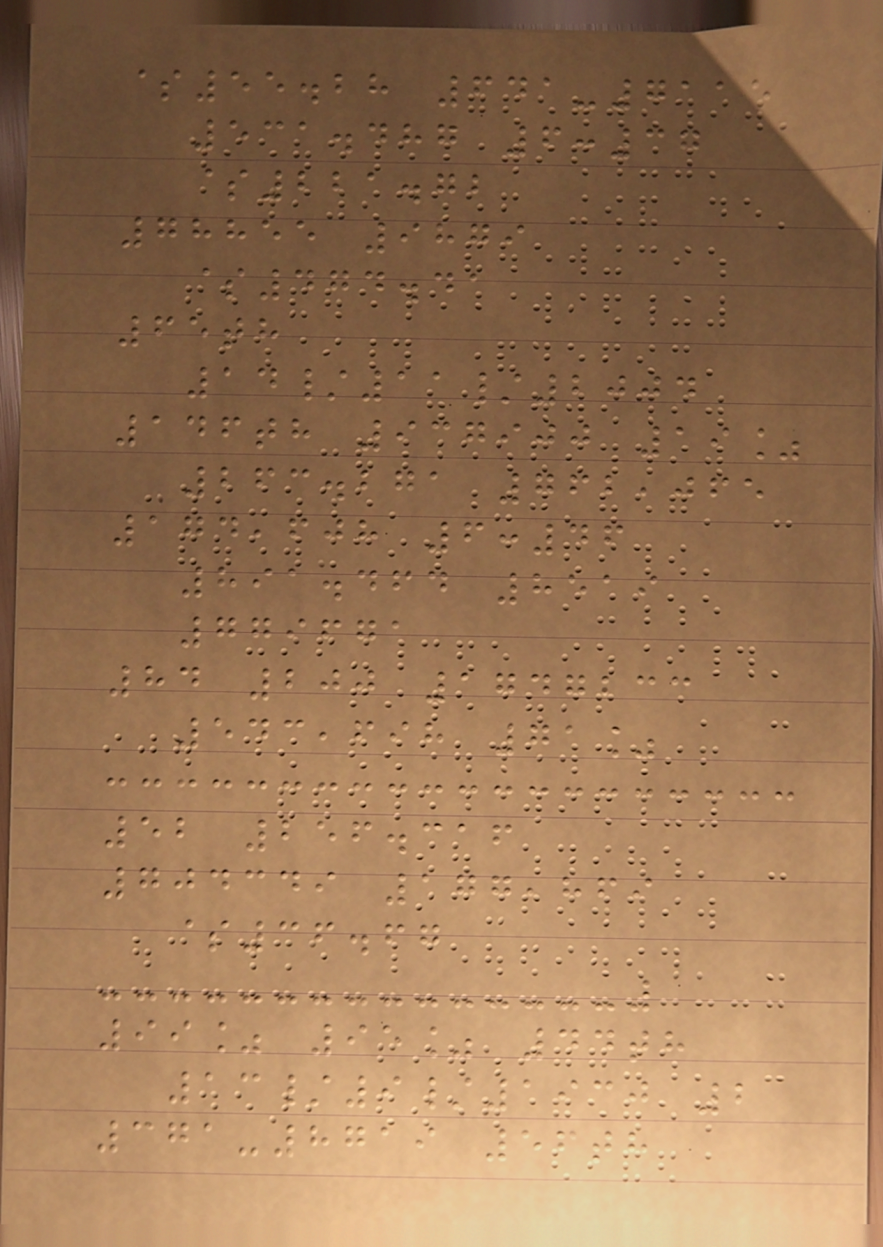$55.28 641-7115
531.487 6:37
$221.72
78855 9879
$474.41
65th
14/11/2004
146th 937900 19%
263.271 762,065
174,608 6:46
891.464 8519
779671
84 200 1747233
543,698 71%
52 256.316
704349 177,869
$36.67
99% 95% 44th
13/9/1930 2
371-8719 56th
